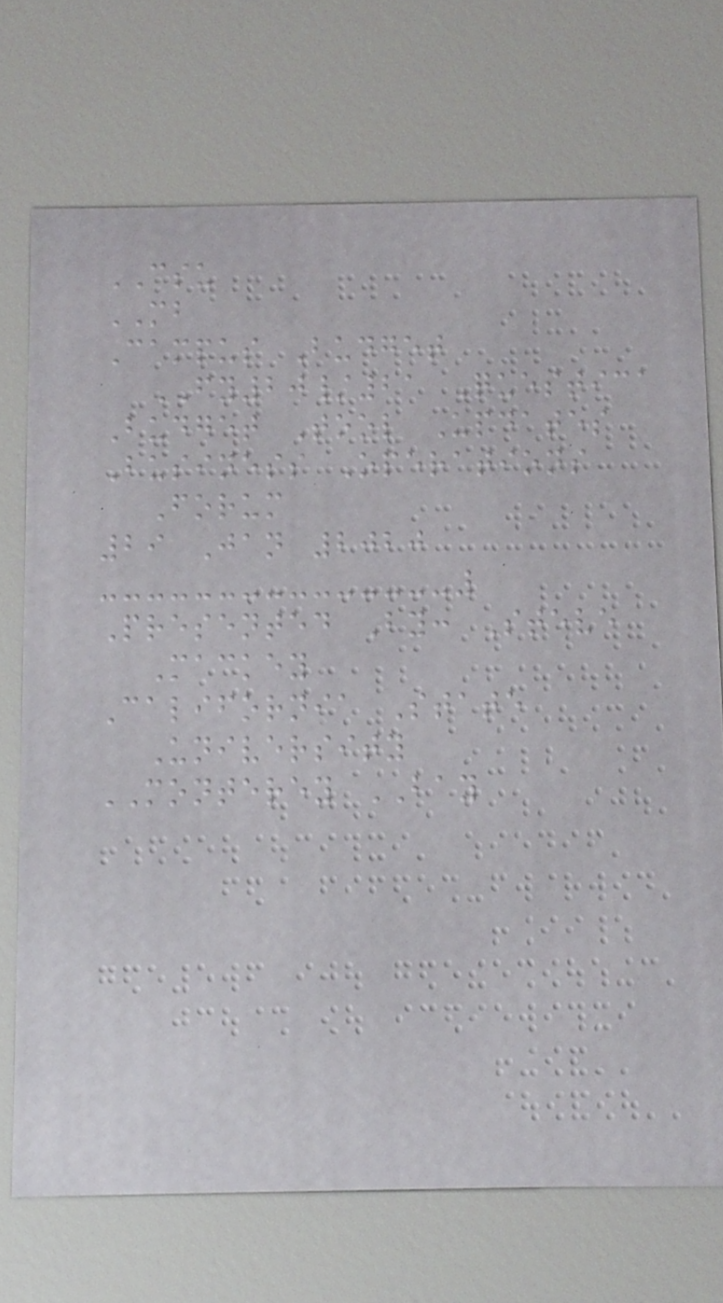CSU
MB
Campus Budget
FY20/21 Questica
Budget Tool Updates
Business Operations
Forum
29 Jan 2020
Presented By: Steve
Mackey
California State
University
MONTEREY BAY
